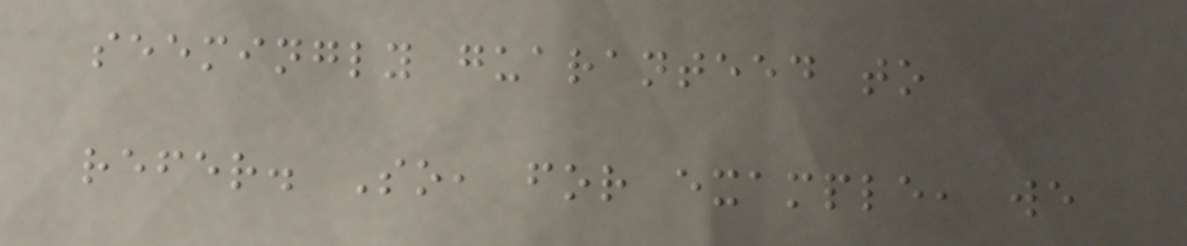seemingly guaranteed to
refer. So, for example, we
